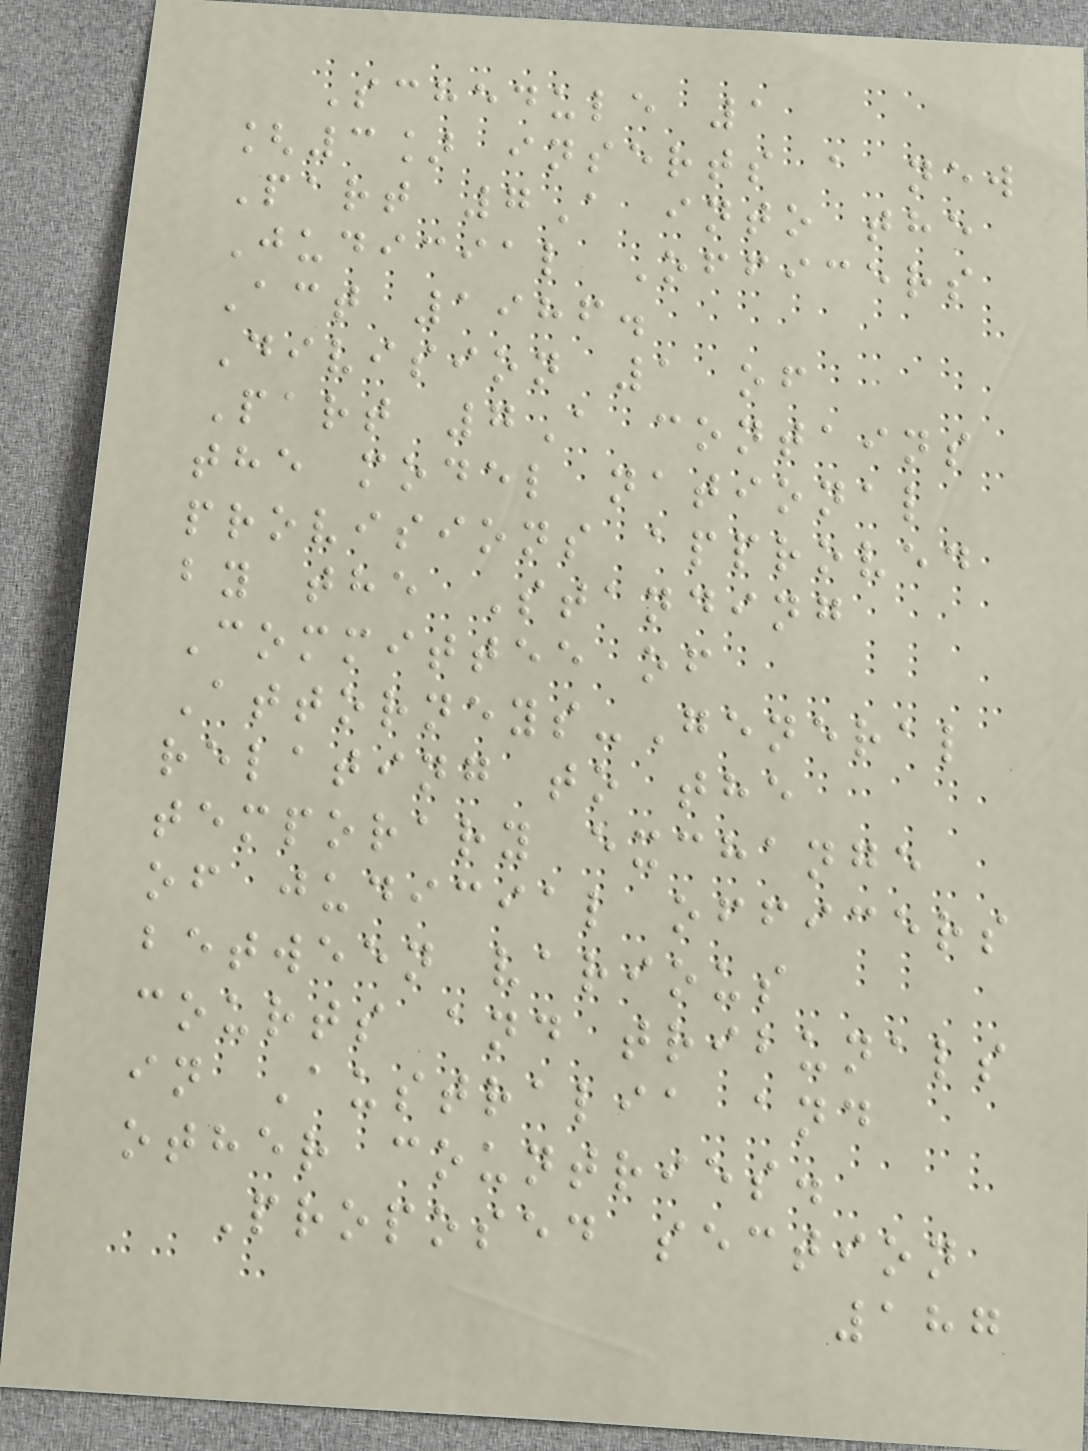Schedule 1
[3] inserts a new
Part 7A into the
Judicial Officers
Act 1986.
Division 1 of
Part 7A contains
the model national
provisions approved
by the Standing
Committee of
Attorneys-General
relating to the
temporary exchange
of judicial officers
between various
courts and tribunals
in Australia and
other countries.
Proposed section
187
